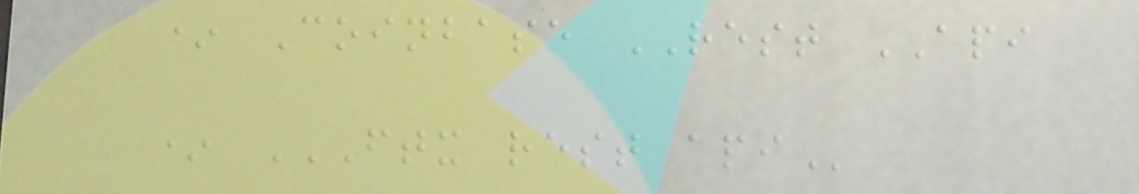* Coinbase REST API
* FTX REST API
